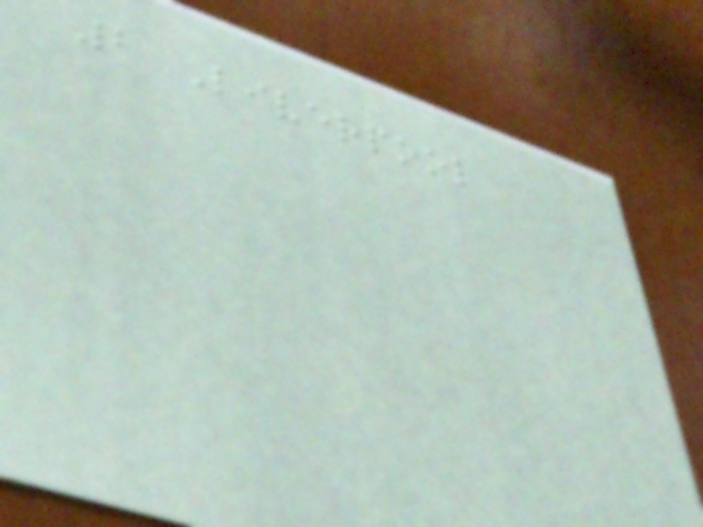2 Liverpool
